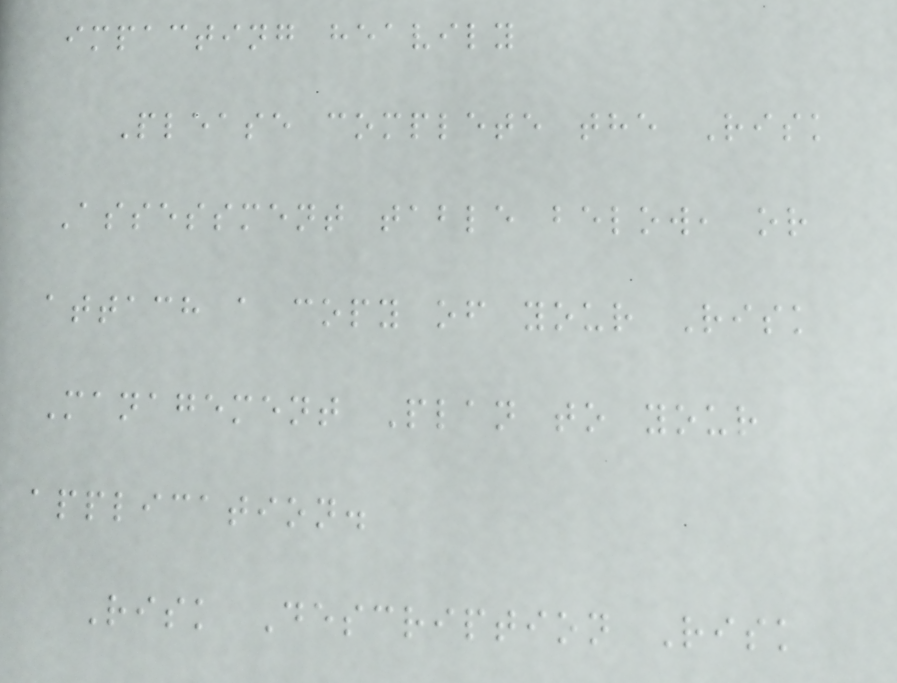impacting heavily
Please complete the Risk
Assessment table below, or
attach a copy of your Risk
Management Plan to your
application.
Risk Description Risk
